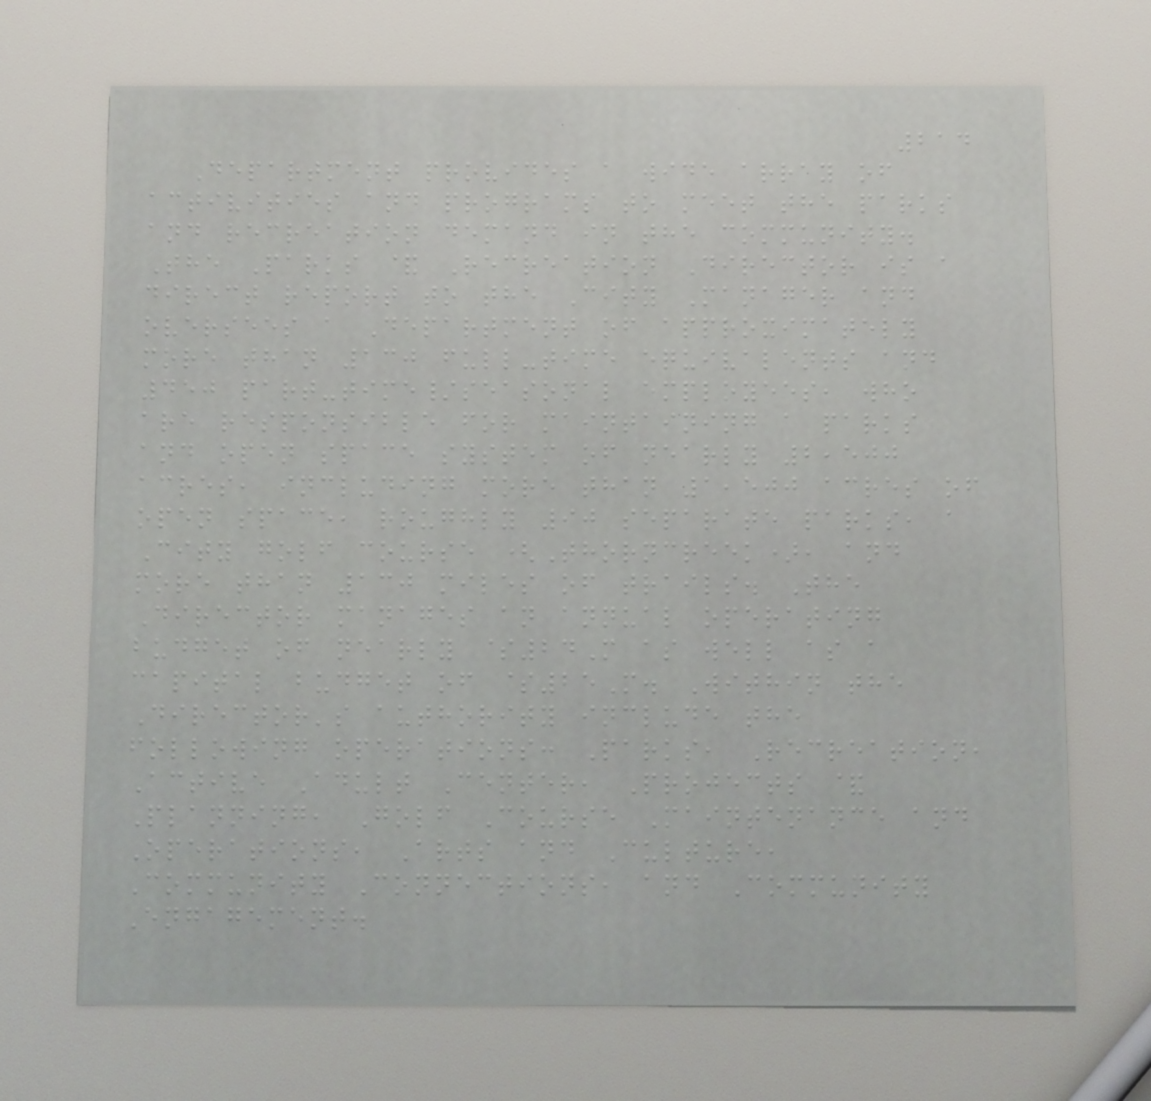214
Department provides a wide array of
activities and programs to meet the parks
and recreation demand in the community.
The Parks & Recreation Director is a
direct report to the City Manager and
oversees a Department of approximately
more than 130 full-time equivalents and
450 part-time/seasonal employees, who
are responsible for maintaining a parks
and open space system of nearly 2,500
acres, including more than 1,500 acres of
open space, roughly 90 separate parks, a
City golf course (Thorncreek), and
more than 130 miles of trails. The
Director manages an annual operating
budget of nearly $24M as well as a
capital budget of $25M. Within the
Director's authority include the
following operations: Parks, Recreation,
Active Adult Center, Projects &
Planning, Golf Course Maintenance and
Operations, Arts and Culture,
Community Connections, and Community
Engagement.
